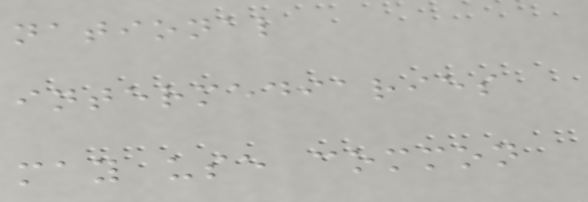national
intermediaries
may use common
